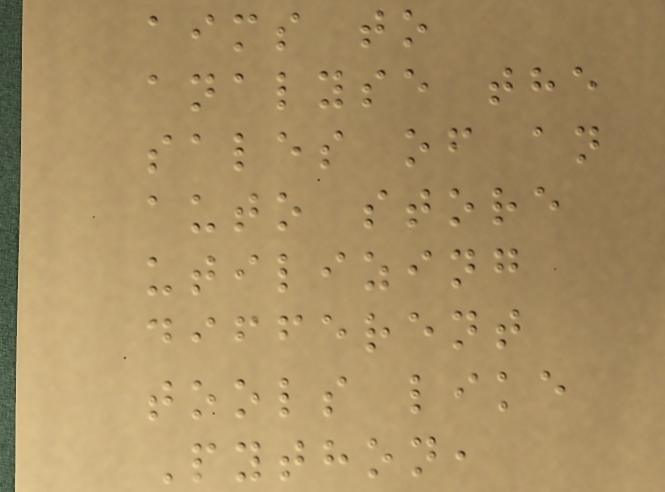aims to
analyse the
sales of an
auto store
utilizing
different
tools like
Python,
